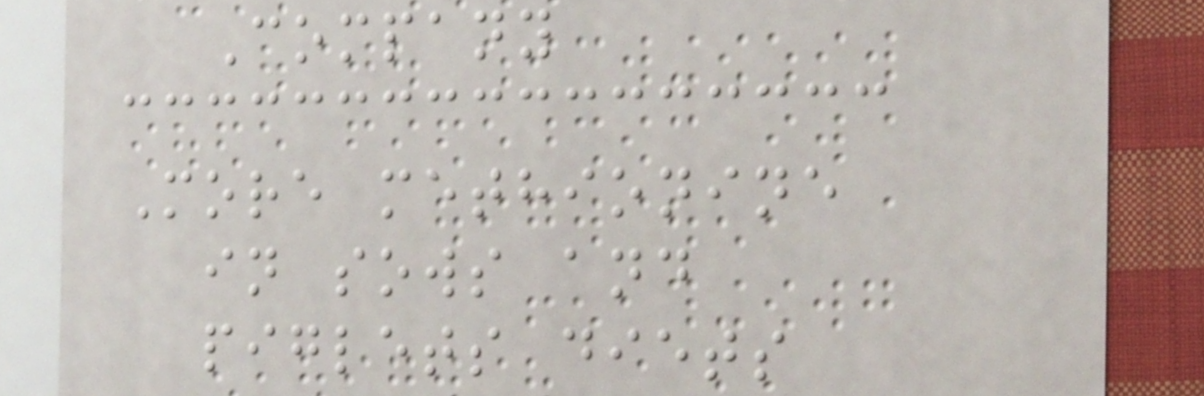Company
More methionine
in sows and
piglets diets
